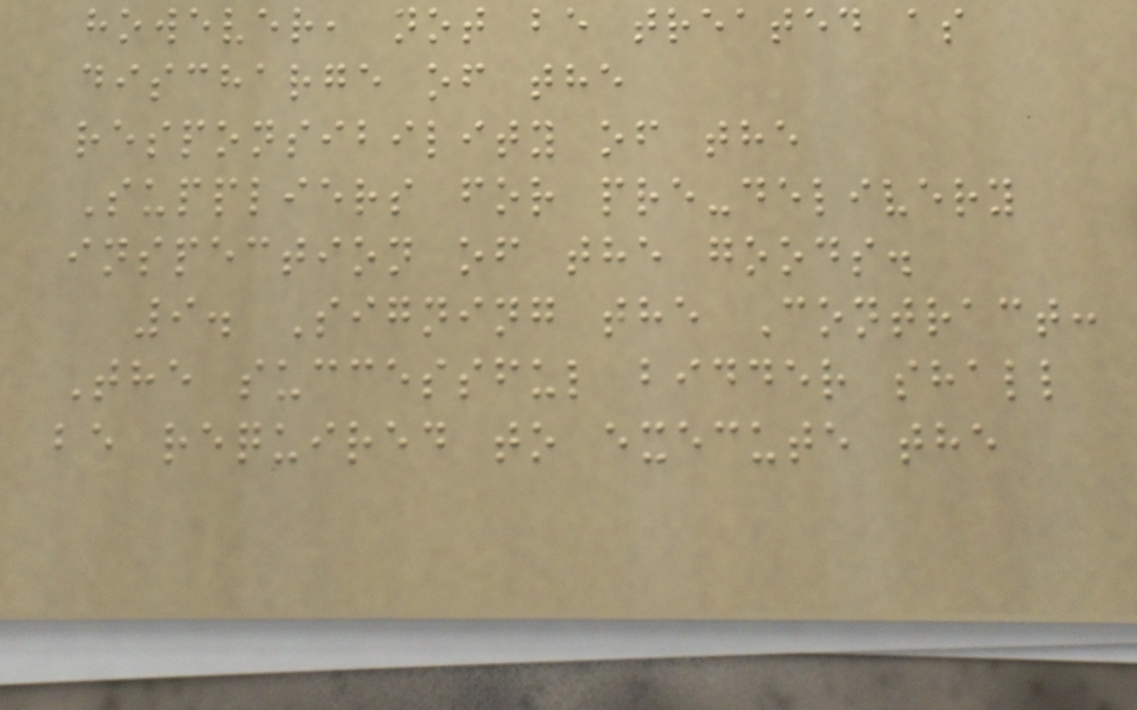however, not be treated as
discharge of the
responsibility of the
Suppliers for pre-delivery
inspection of the goods.
9. Signing the Contract:
The successful bidder shall
be required to execute the
